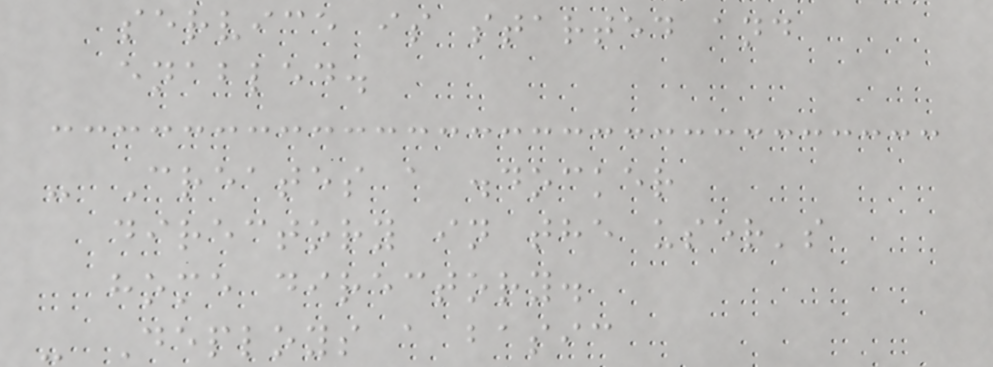service is started and
enabled.
- Creates a .docker
directory in the user's
home directory.
- Deploys a basic
